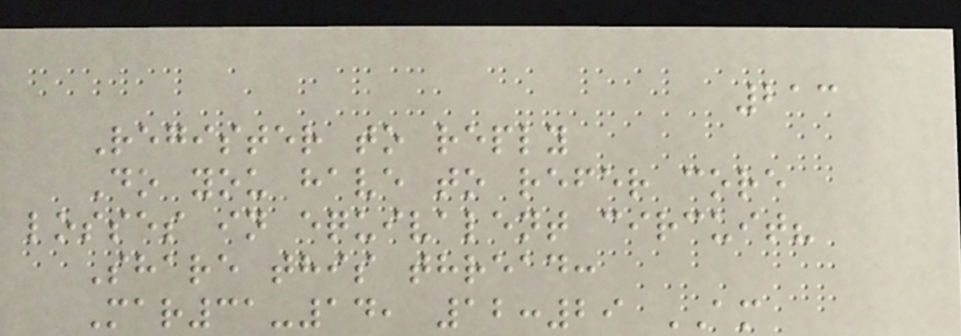213
Register to reply
Do you have to refer core
losses in equivalent circuit?
Share this thread:
Mar31-14, 12:29 AM
